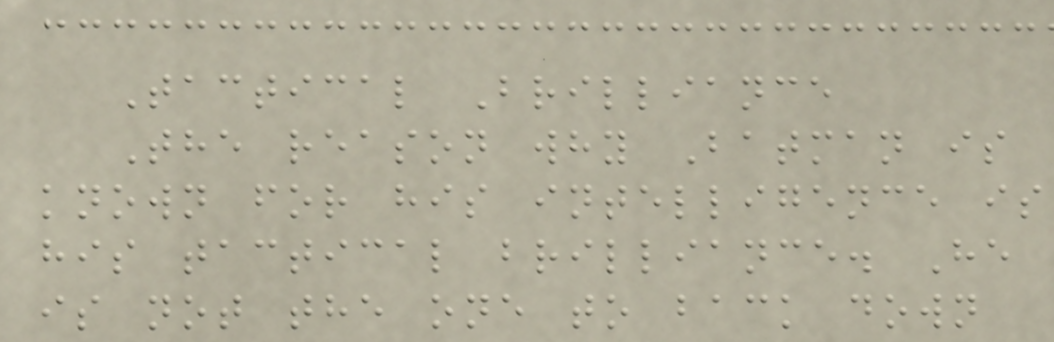Tactical Brilliance
The reason why Batman is
known for his intelligence is
his tactical brilliance. He
is not the one to back down
